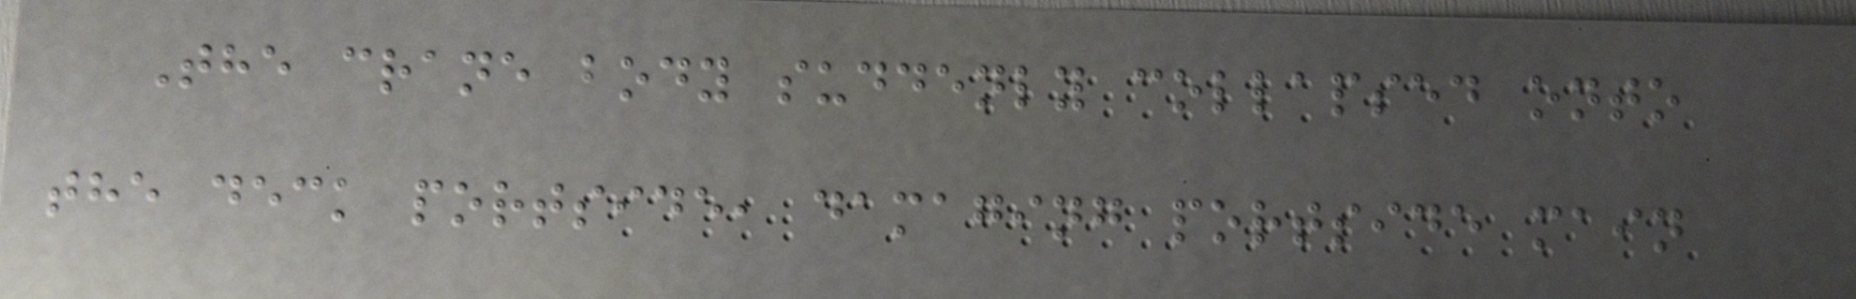The crane body suddenly collapsed onto
the deck portside, damaging portside main
